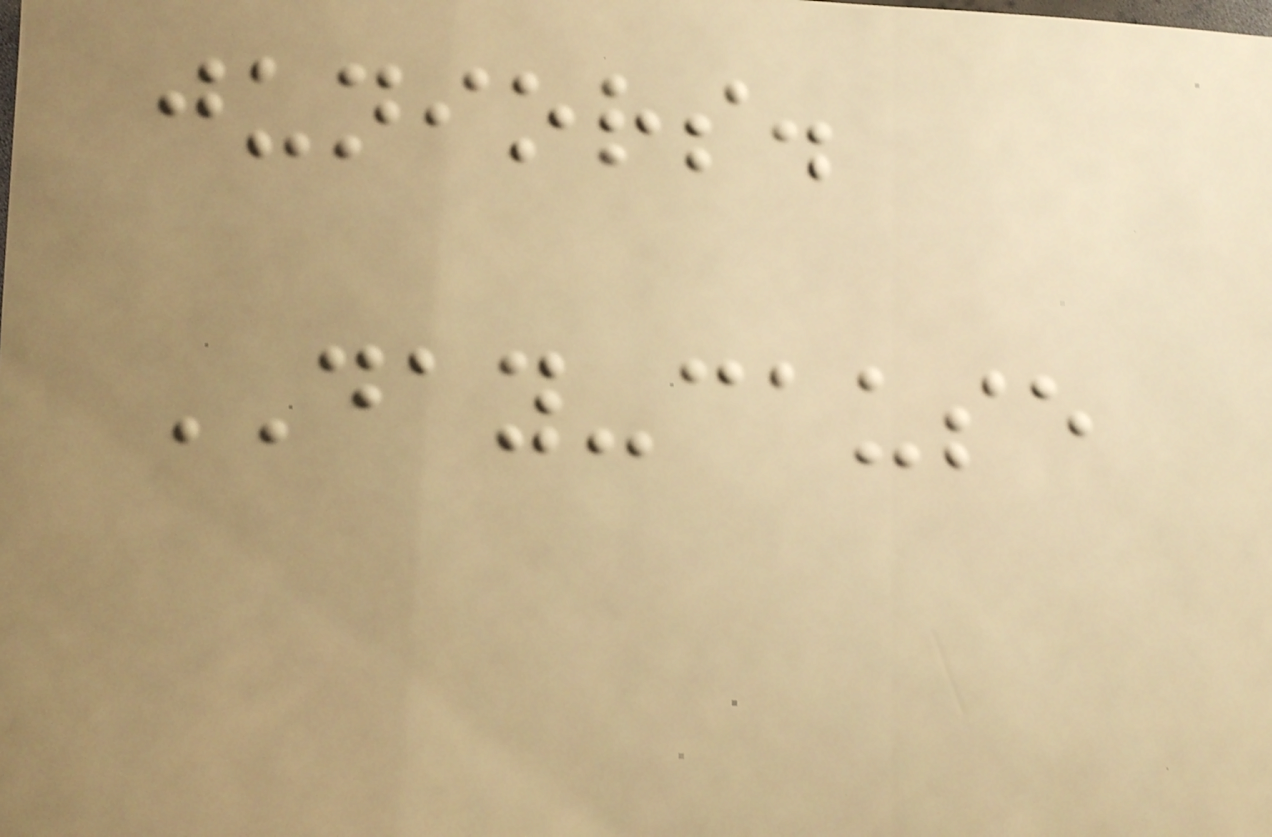juniors.
DAY-cause
